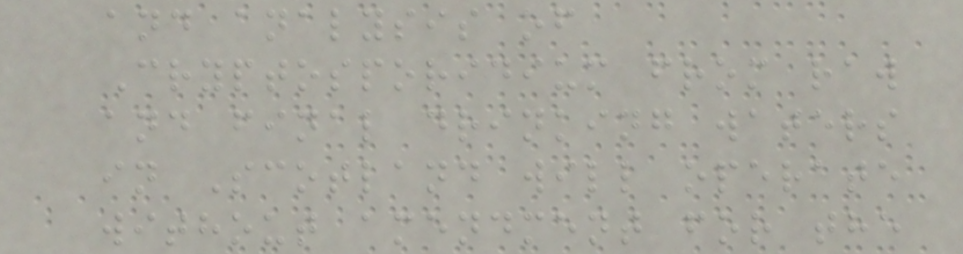and analysis of
Cryptosporidium from raw
and final drinking waters
in Scotland will operate
without amendment for the
